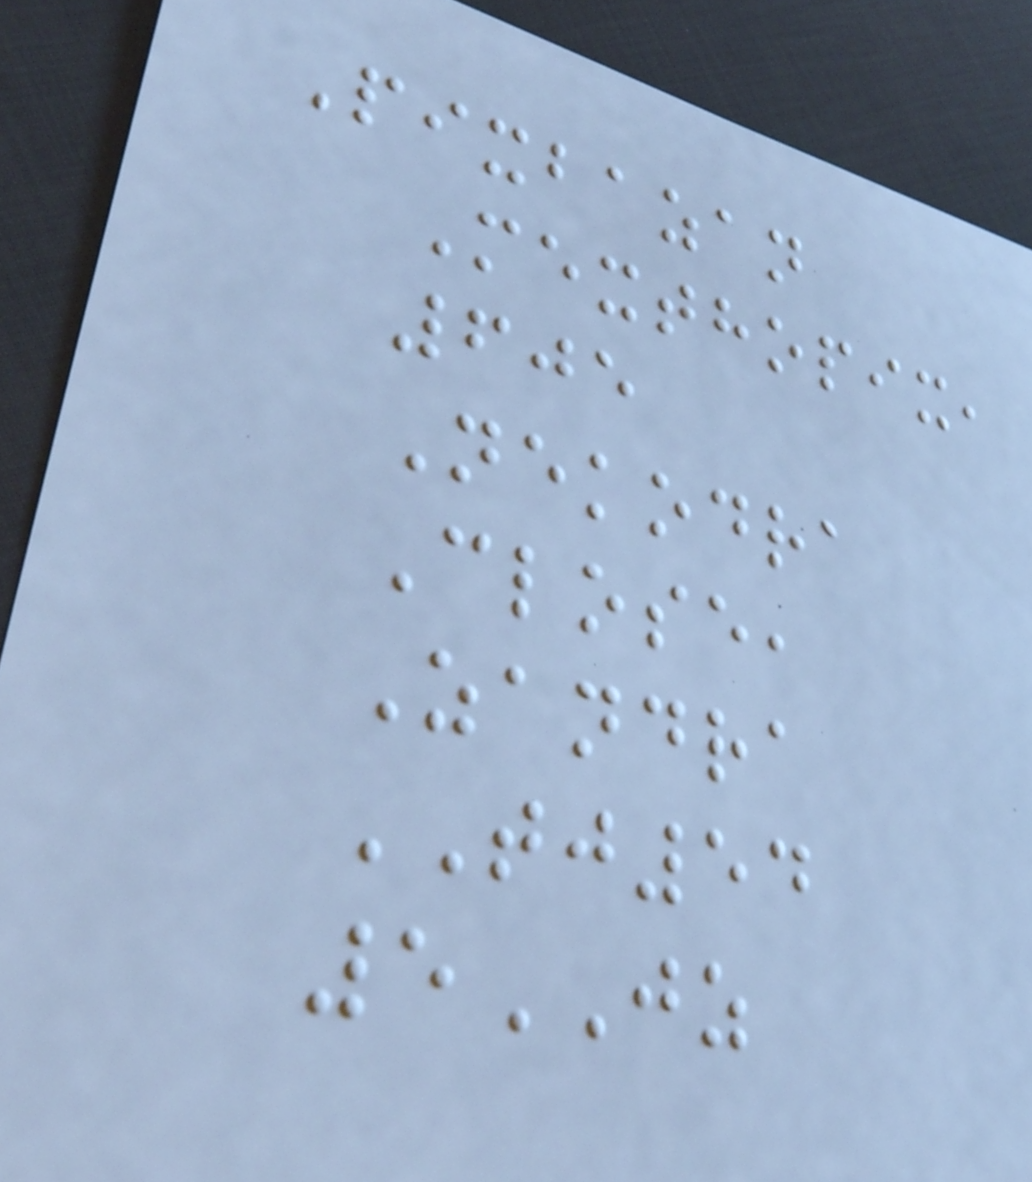Pixbazan
Mexthopix,
605
Nekodra
Close,
Zandra
TJ54
5JZ
